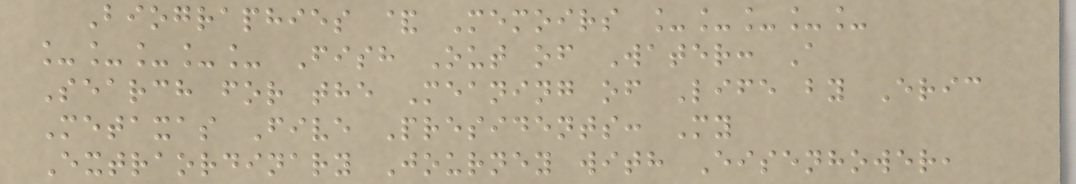Biographies & Memoirs _____
_____ Fish Out of Water: A
Search for the Meaning of Life by Eric
Metaxas Five Presidents: My
Extraordinary Journey with Eisenhower,
